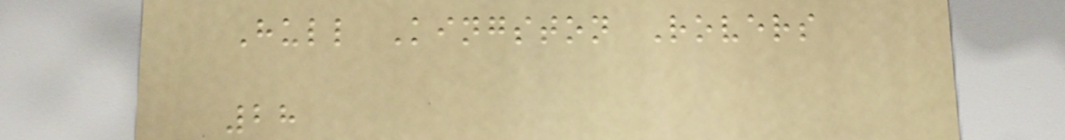Hull Kingston Rovers
28
